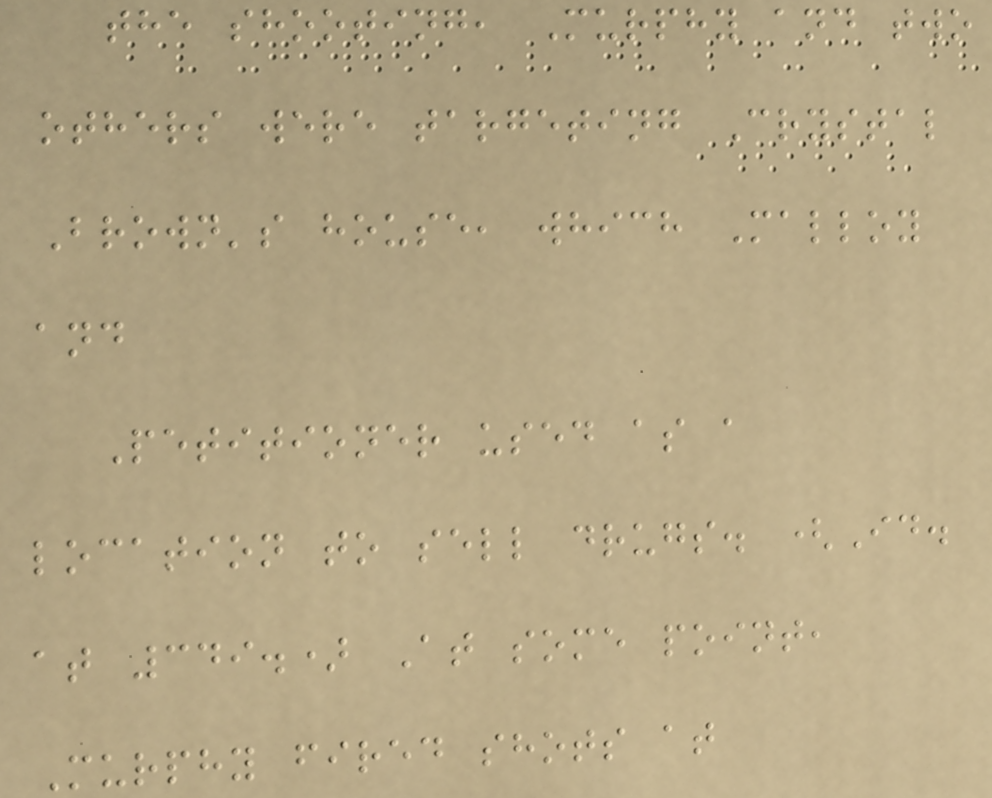the shooting, Murphy and two
others were targeting Crystal
Brown's house, which Malloy
and
Petitioner used as a
location to sell drugs. (Id.
at 349.) At some point,
Murphy fired shots at
